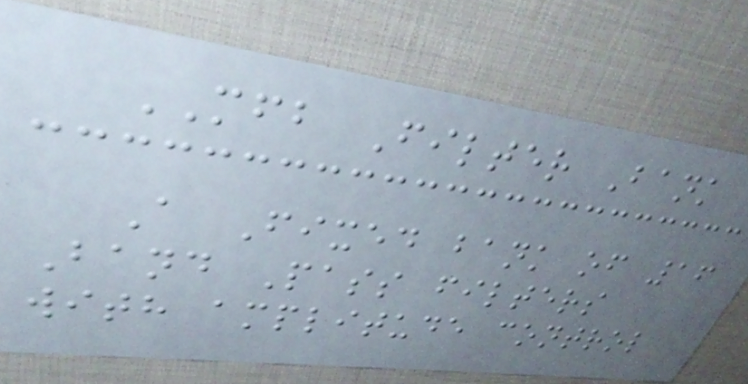MFB Filter Bank
A Fixed bank of 16
Band Pass filters
with amplitude control
